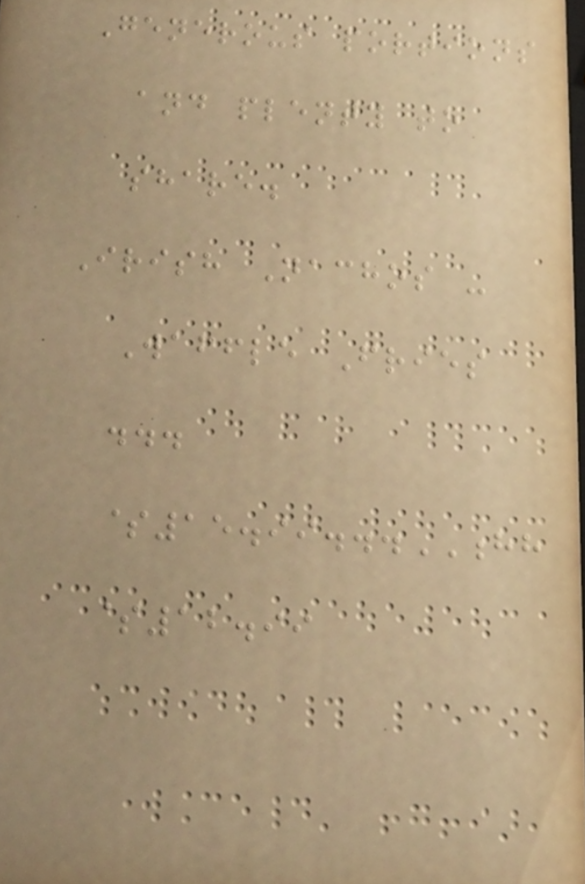Generous portions
and plenty to
share.
Irish Nachos -
Waffle Fries
...
$15.99...HH
$12.99
